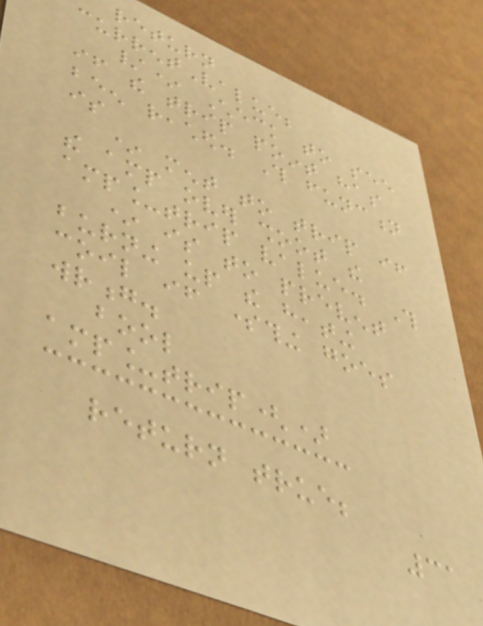return
currentValue;
/* Check to see
if the trip point has
been reached. This function
is
* ment to trip if
the amp over shoot the
amp_trip value. This
* is to prevent
burning up the heating
coil if something goes
wrong.
bool
amp_trip()
return true;
31
